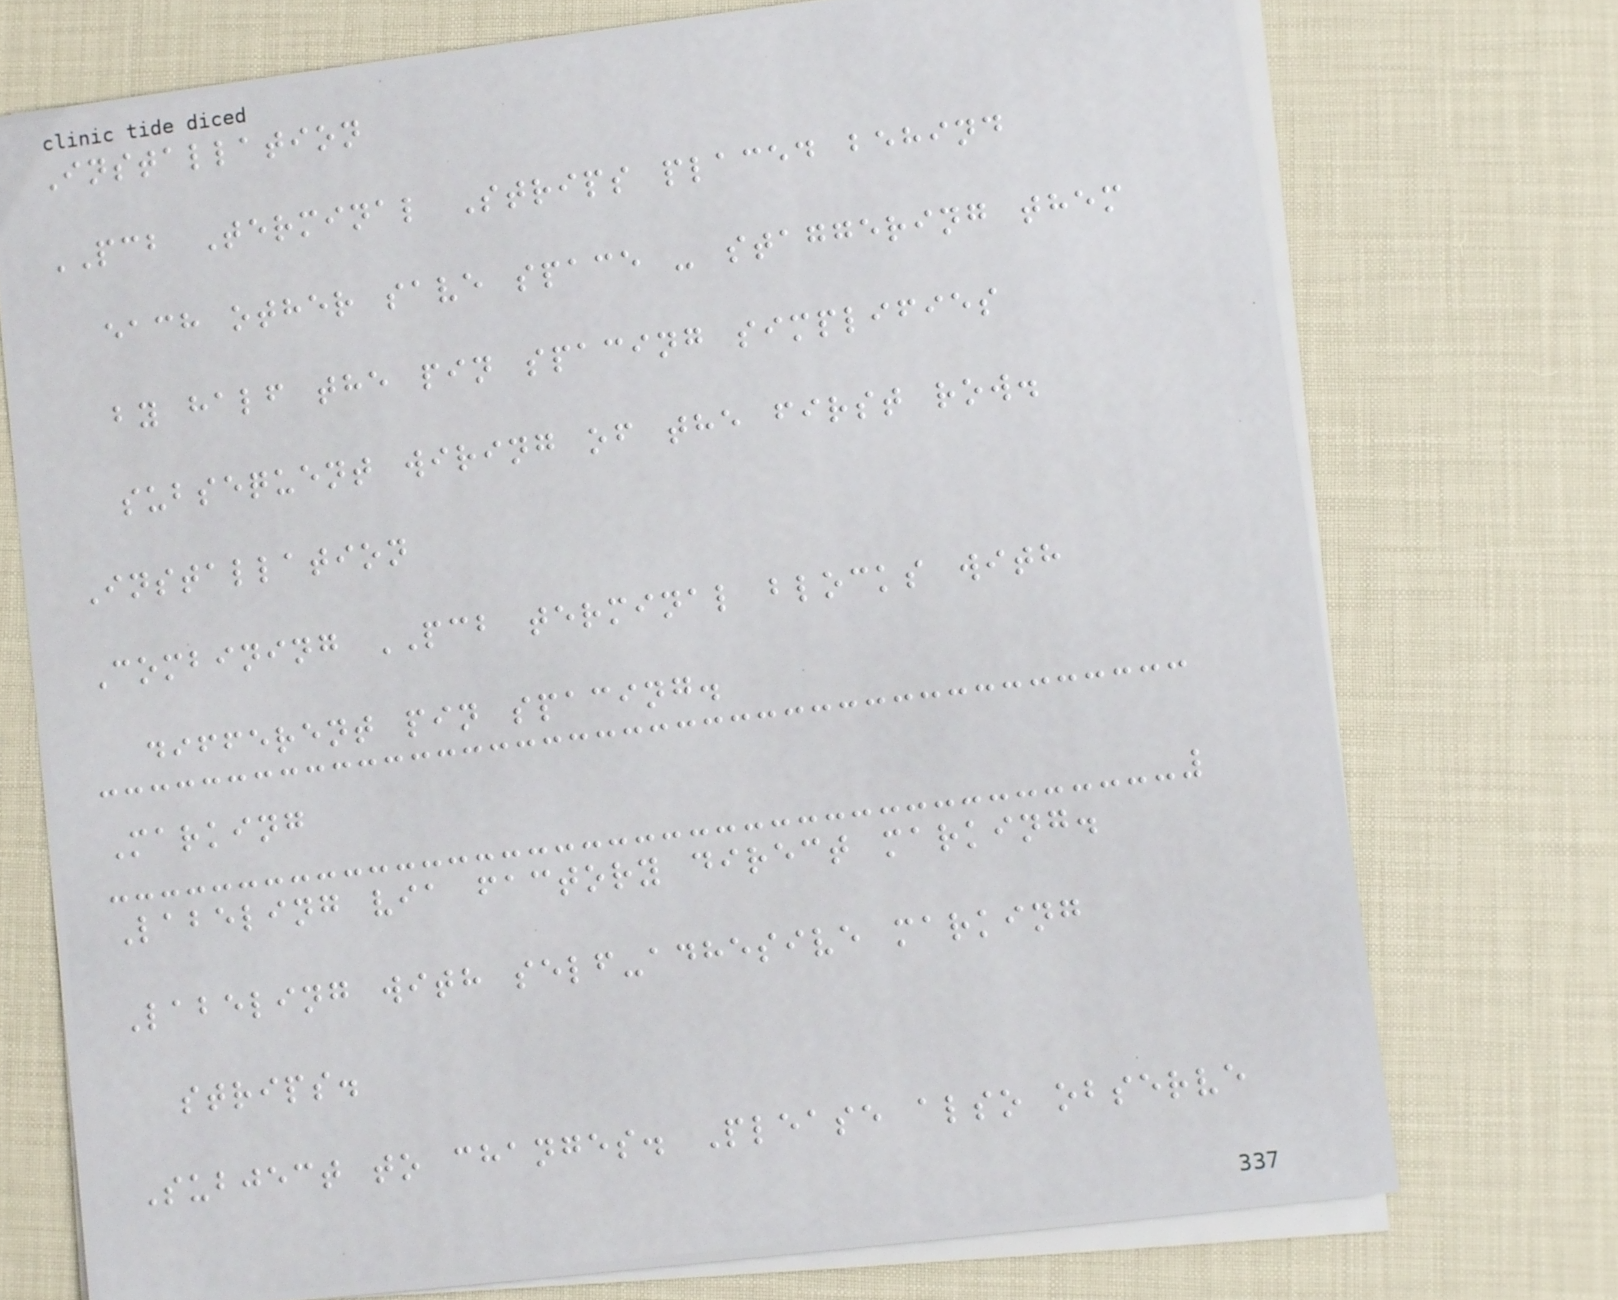Installation
PCB Terminal Strips placed behind
each other save space - staggering them
by half the pin spacing simplifies
subsequent wiring of the first row.
Installation
Combining PCB terminal blocks with
different pin spacing.
Marking
Labeling via factory direct marking.
Labeling with self-adhesive marking
strips.
Subject to changes. Please also observe
